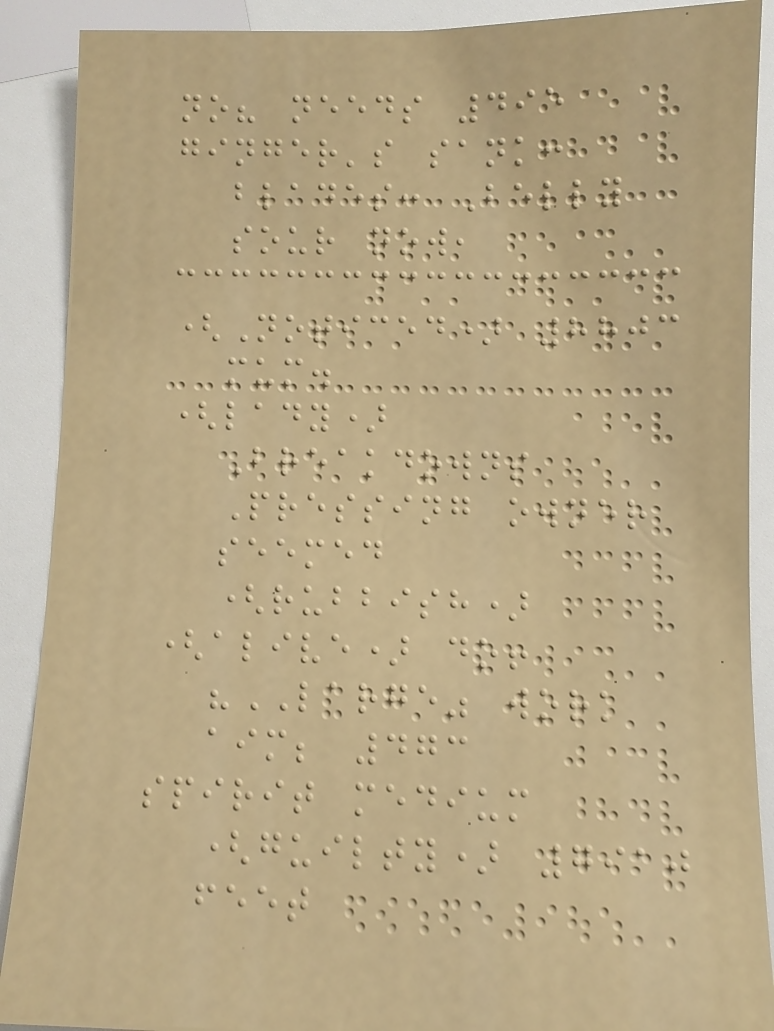no? needs 495
ginger's sank:
blades: Belly
sour now,
(Noticed) 8803
mum.
(lady)
Breakdowns
Pressing owner
seemed
(rubbish)
(alive) do!
"LARGE" work
aim; 473
spirit medium
(guilty) 7910
feet
